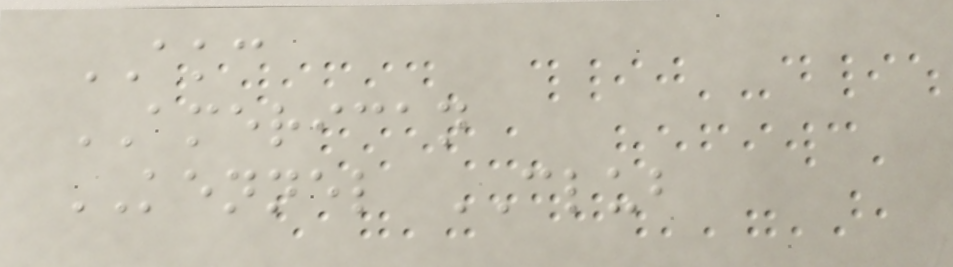AKC
AMERICAN
KENNEL CLUB
